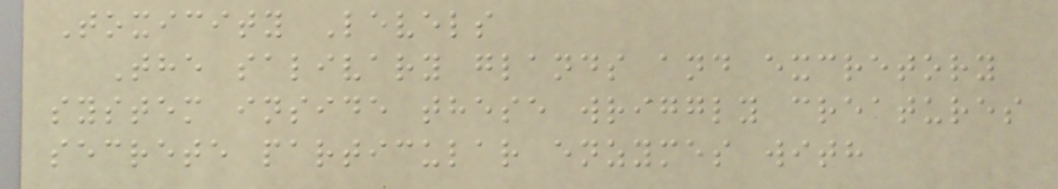Toxicity Levels
The salivary glands and excretory
system inside these wriggly creatures
secrete particular enzymes with
